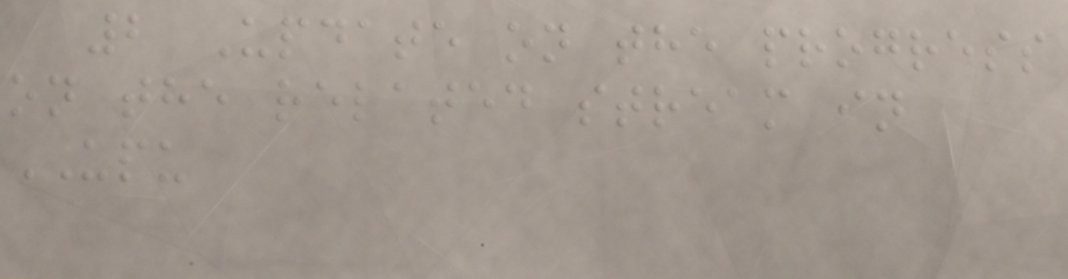2 Update on the progress
on the related stream in
UPU
